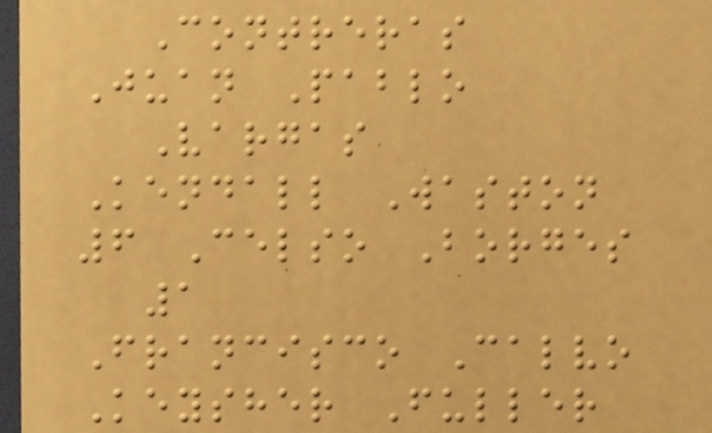Contreras
Juan Pablo
Vargas
Kendall Waston
6 Celso Borges
1
Francisco Calvo
Keysher Fuller
